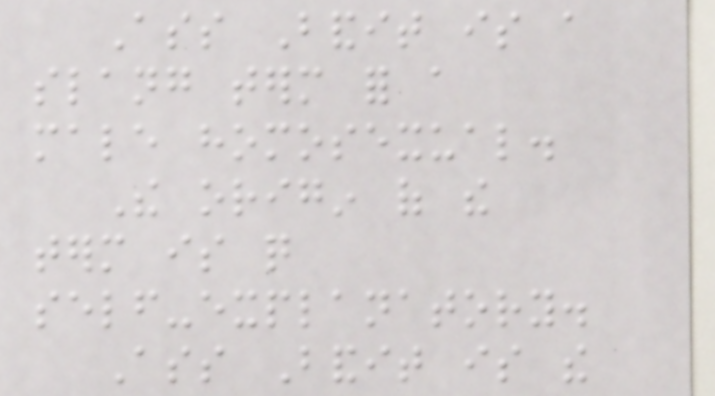Ass Bandit is a
slang term for a
male homosexual.
The origin of the
term is quite
self-explanatory.
Ass Bandit is the
